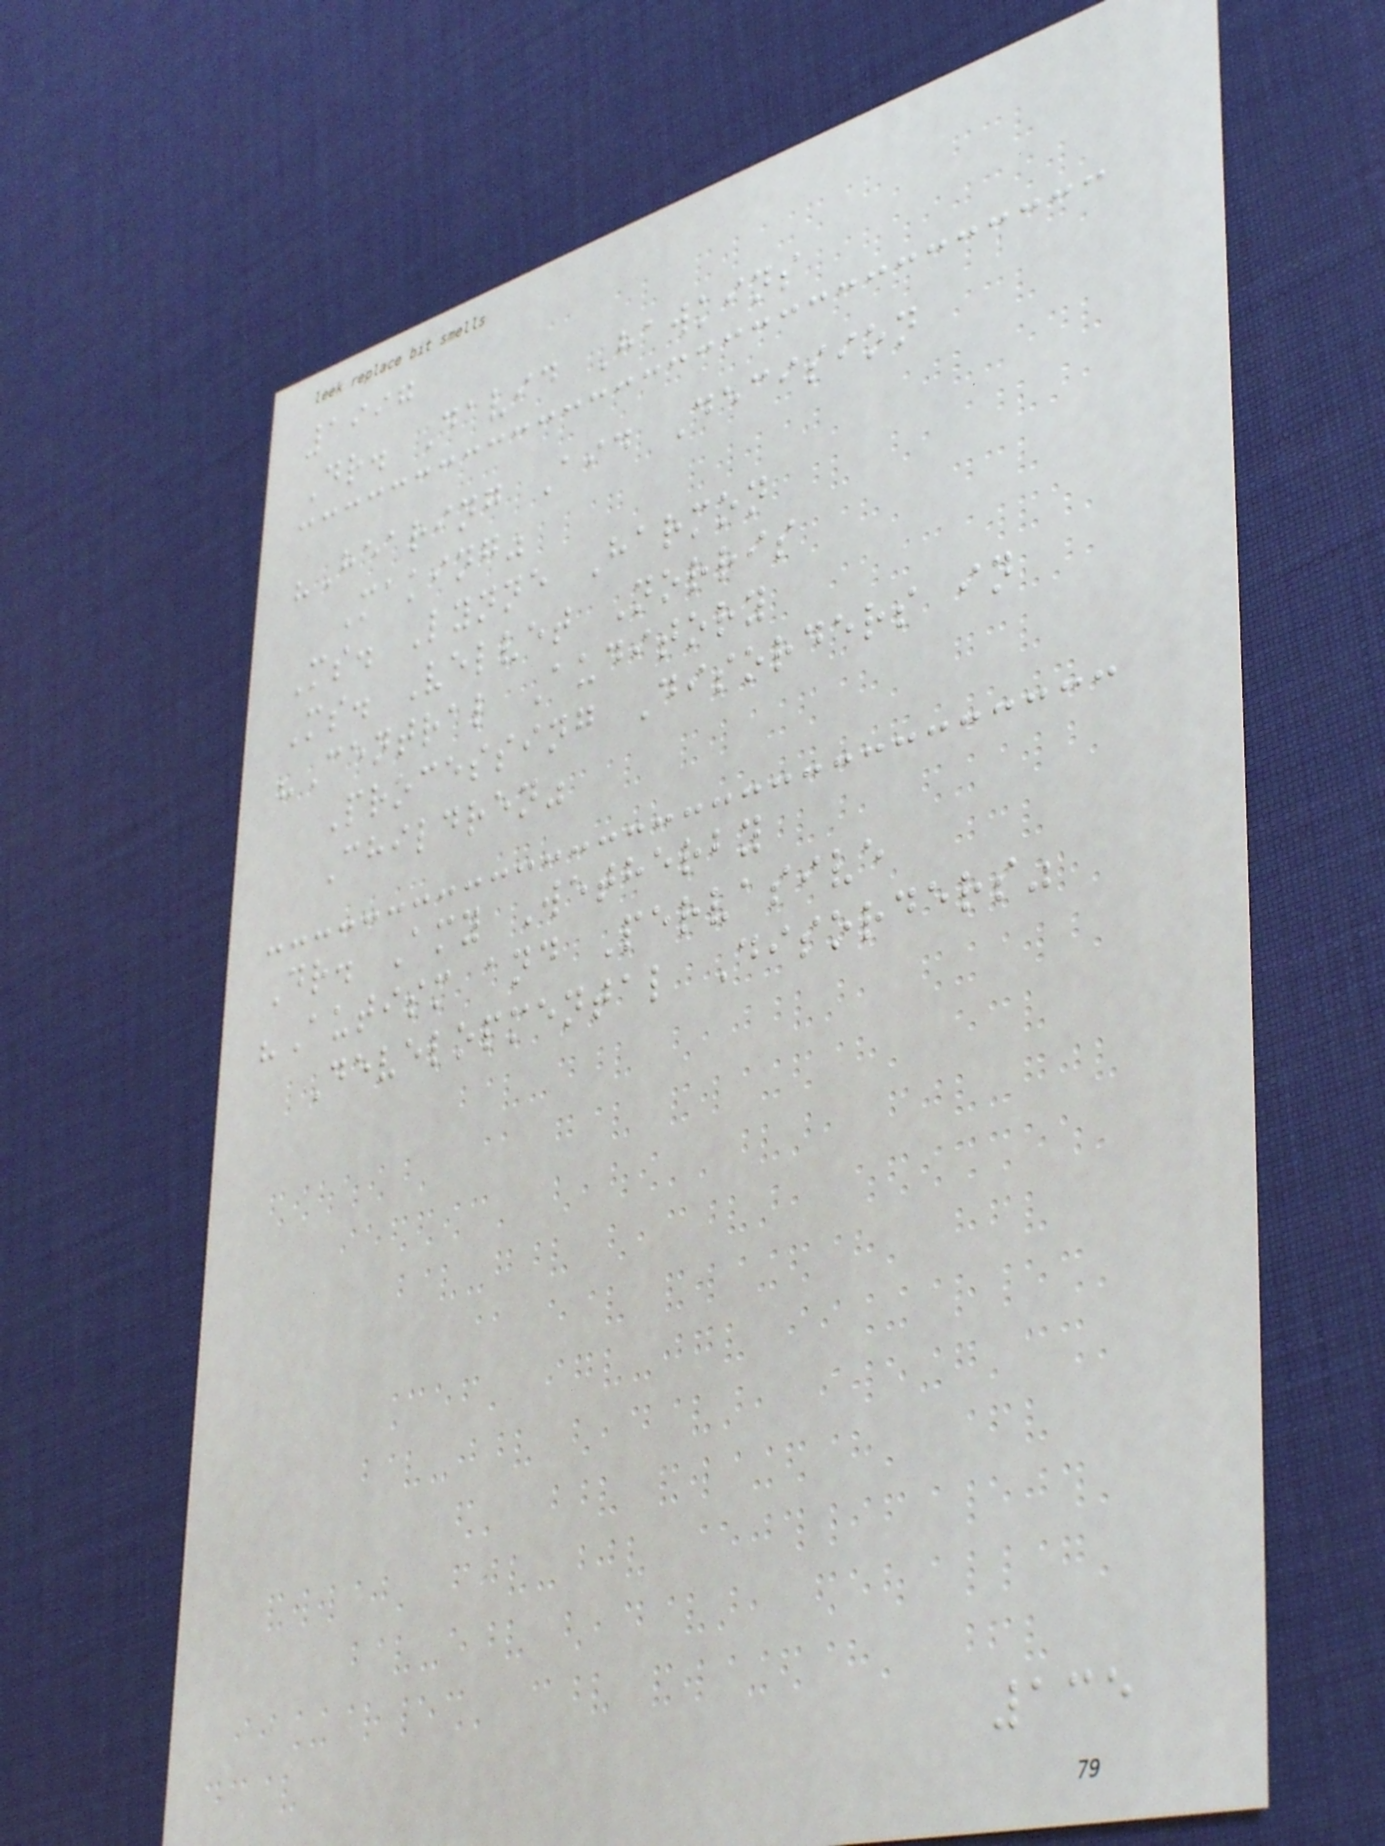1997
Dr. David Hawkins
"Hearing Aid Decision
Making"
Ms. Lynne Harmon
Ms. Velvet Norris
"Central Auditory
Processing Disorders in
Children"
Dr. Amy Wetherby
"Autism and Pervasive
Developmental Disorders"
135
